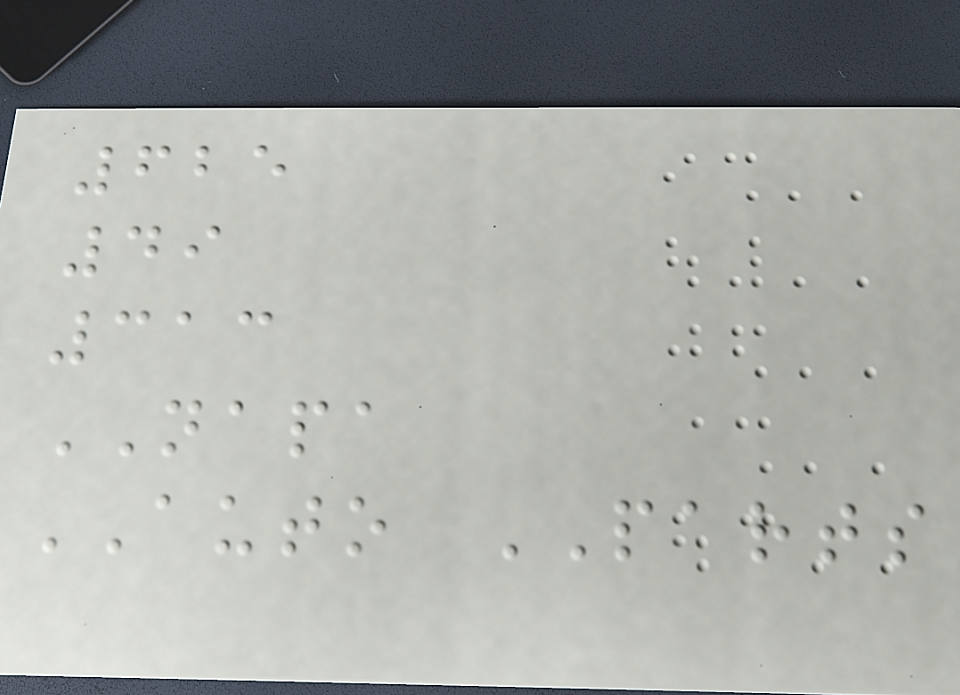625
49
313
NAPA
AUTO PARTS
